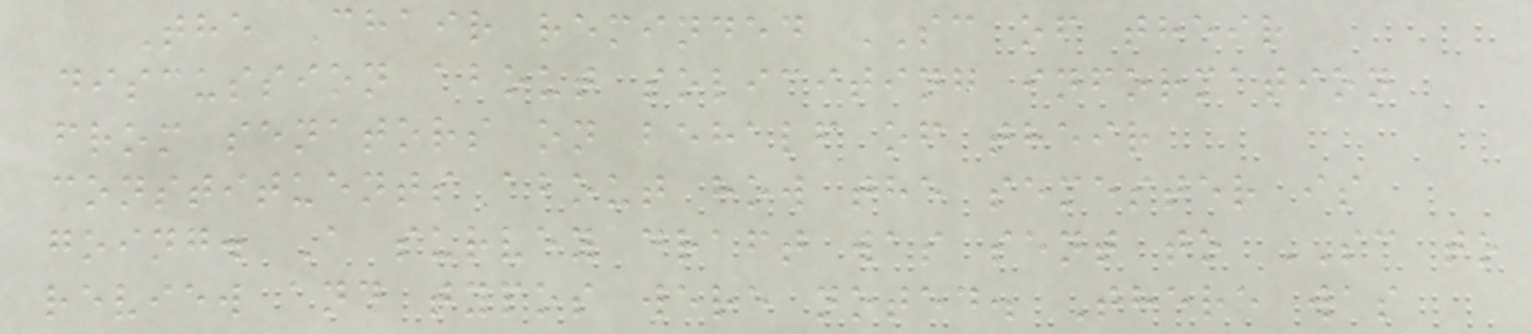The Chair reminded SC of their
discussion about soliciting information
from senators on behalf of their
constituents about how the semester is
going. A survey draft was sent to SC to
review and typos were noted. There was
